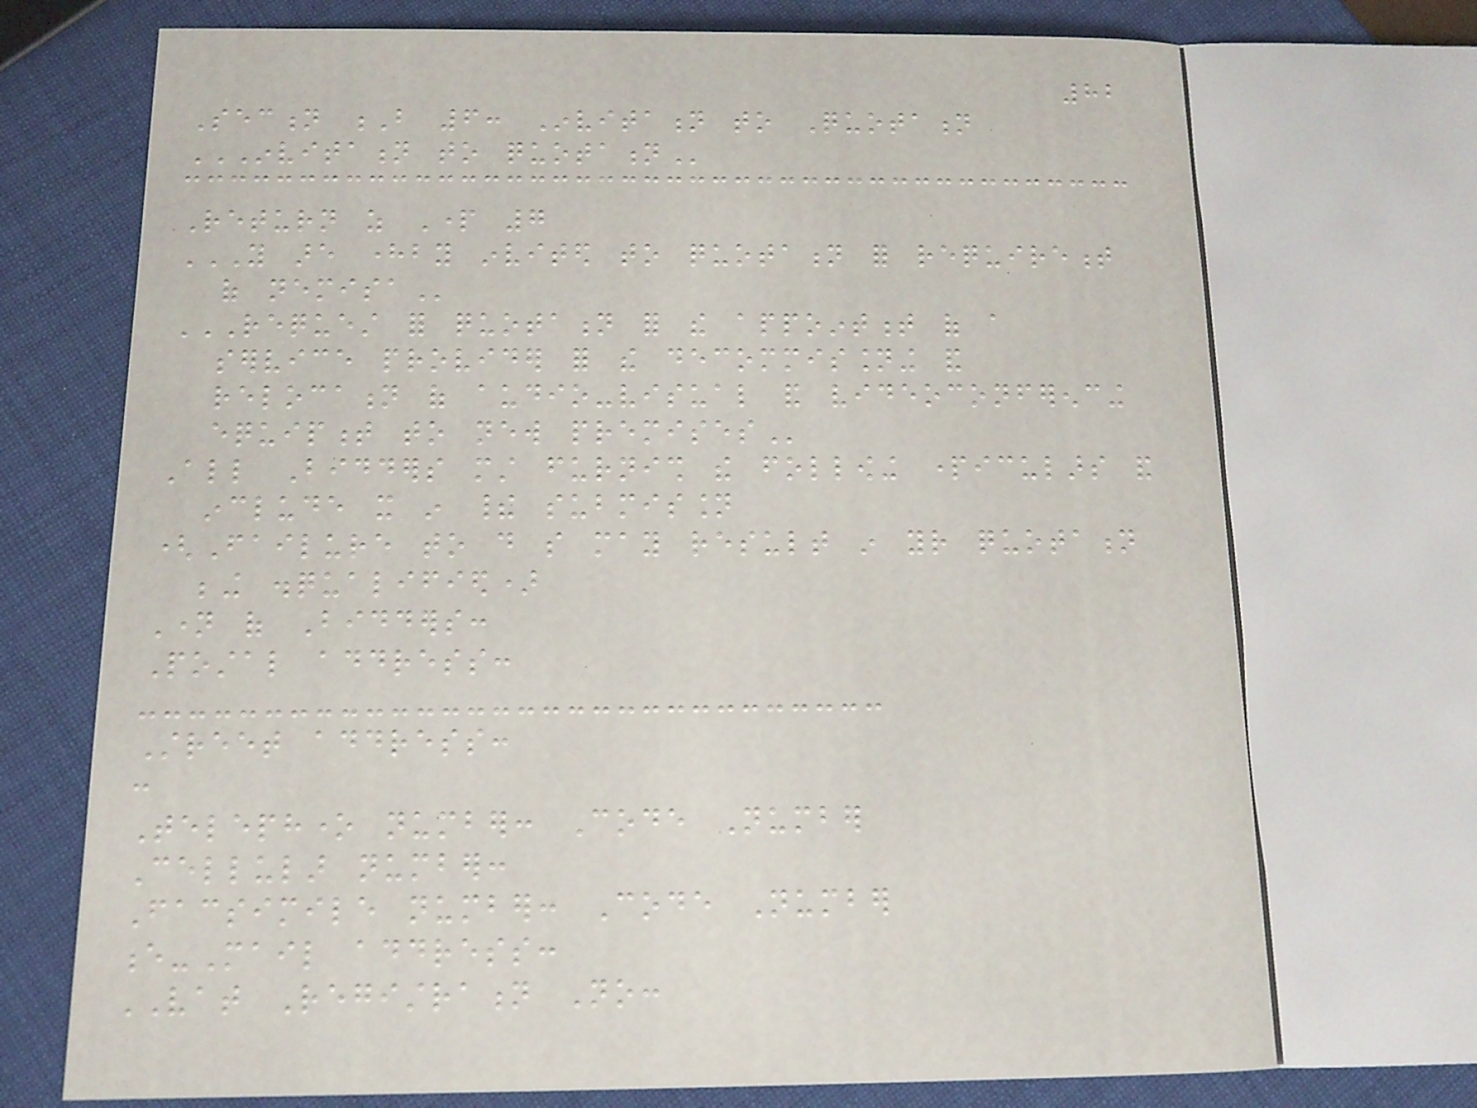82
Section B 6: Invitation to Quotation
INVITATION TO QUOTATION
Return as Part 7
YOU ARE HEREBY INVITED TO QUOTATION FOR REQUIREMENT
OF NEMISA
REQUEST FOR QUOTATION FOR THE APPOINTMENT OF A
SERVICE PROVIDER FOR THE DECOMMISSIONING AND
RELOCATION OF AUDIO-VISUAL AND VIDEOCONFERENCING
EQUIPMENT TO NEW PREMISES
All Bidders must furnish the following particulars and
include it in their submission
(Failure to do so may result in your quotation
being disqualified)
Name of Bidders:
Postal address:
Street address:
:
Telephone number: Code Number
Cellular number:
Facsimile number: Code Number
e-Mail address:
VAT Registration No:
